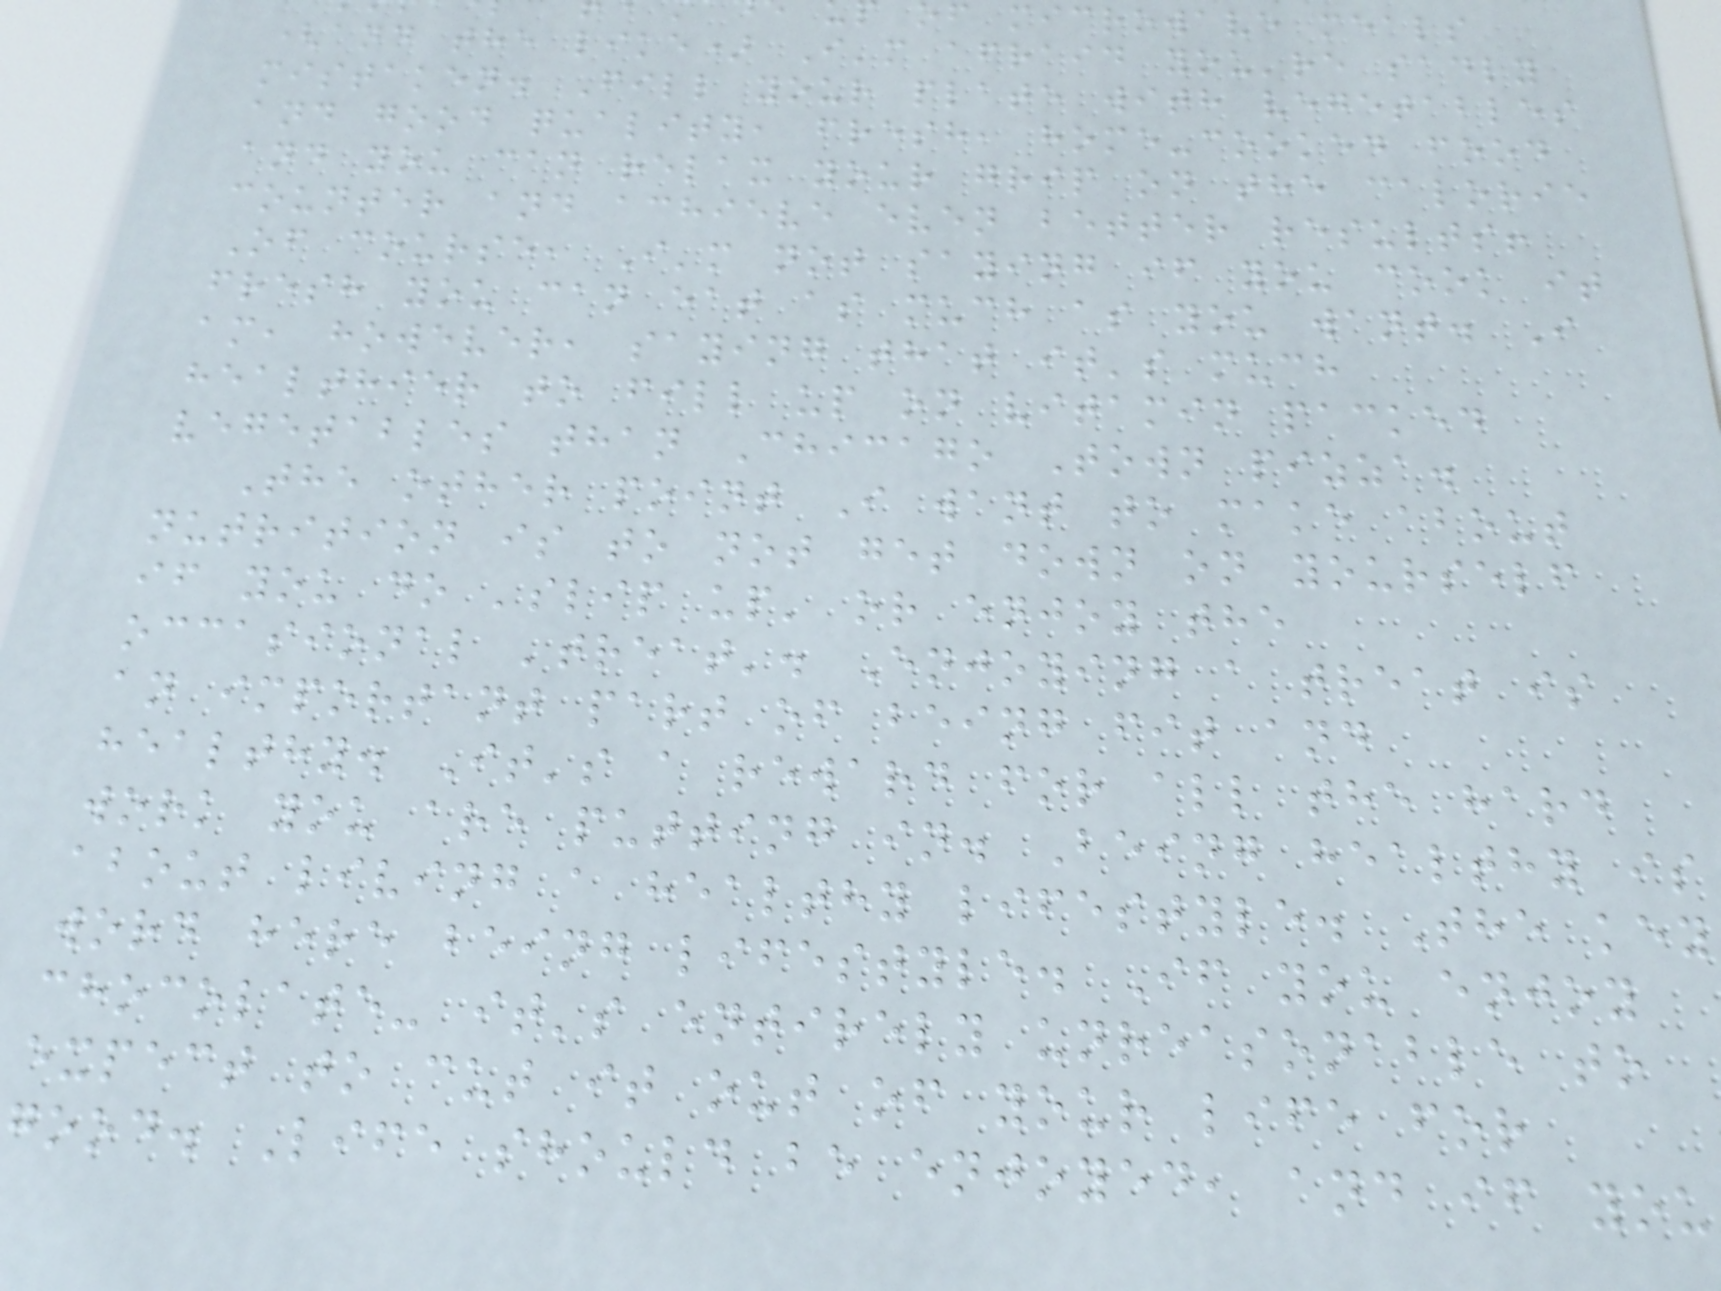of microwave meals
(and the like) I'm afraid you're sadly
mistaken. Fill your plate with vegetables
and good quality, fresh, home-cooked food
and you can relax your grip on the calorie
counter and achieve even better results!
Of course, I'm not saying if you cook it
fresh you can eat as much as you want. I
am, however, saying that it's much
healthier to fill up on vitamin packed
vegetables than Chicago Town pizza.
The other point I want to make about
nutrition is to not get down on yourself
if you do 'slip up' or enjoy the
occasional 'treat'. Enjoying a treat is
an important part of being fit and
healthy. It's a reward for all the hard
work you are putting in. Being healthy is
about living a healthy lifestyle. The key
word here being lifestyle. If you enjoy
chocolate- it's entirely unreasonable to
expect to cut it out of your life for
good. Life should be enjoyed, and if you
